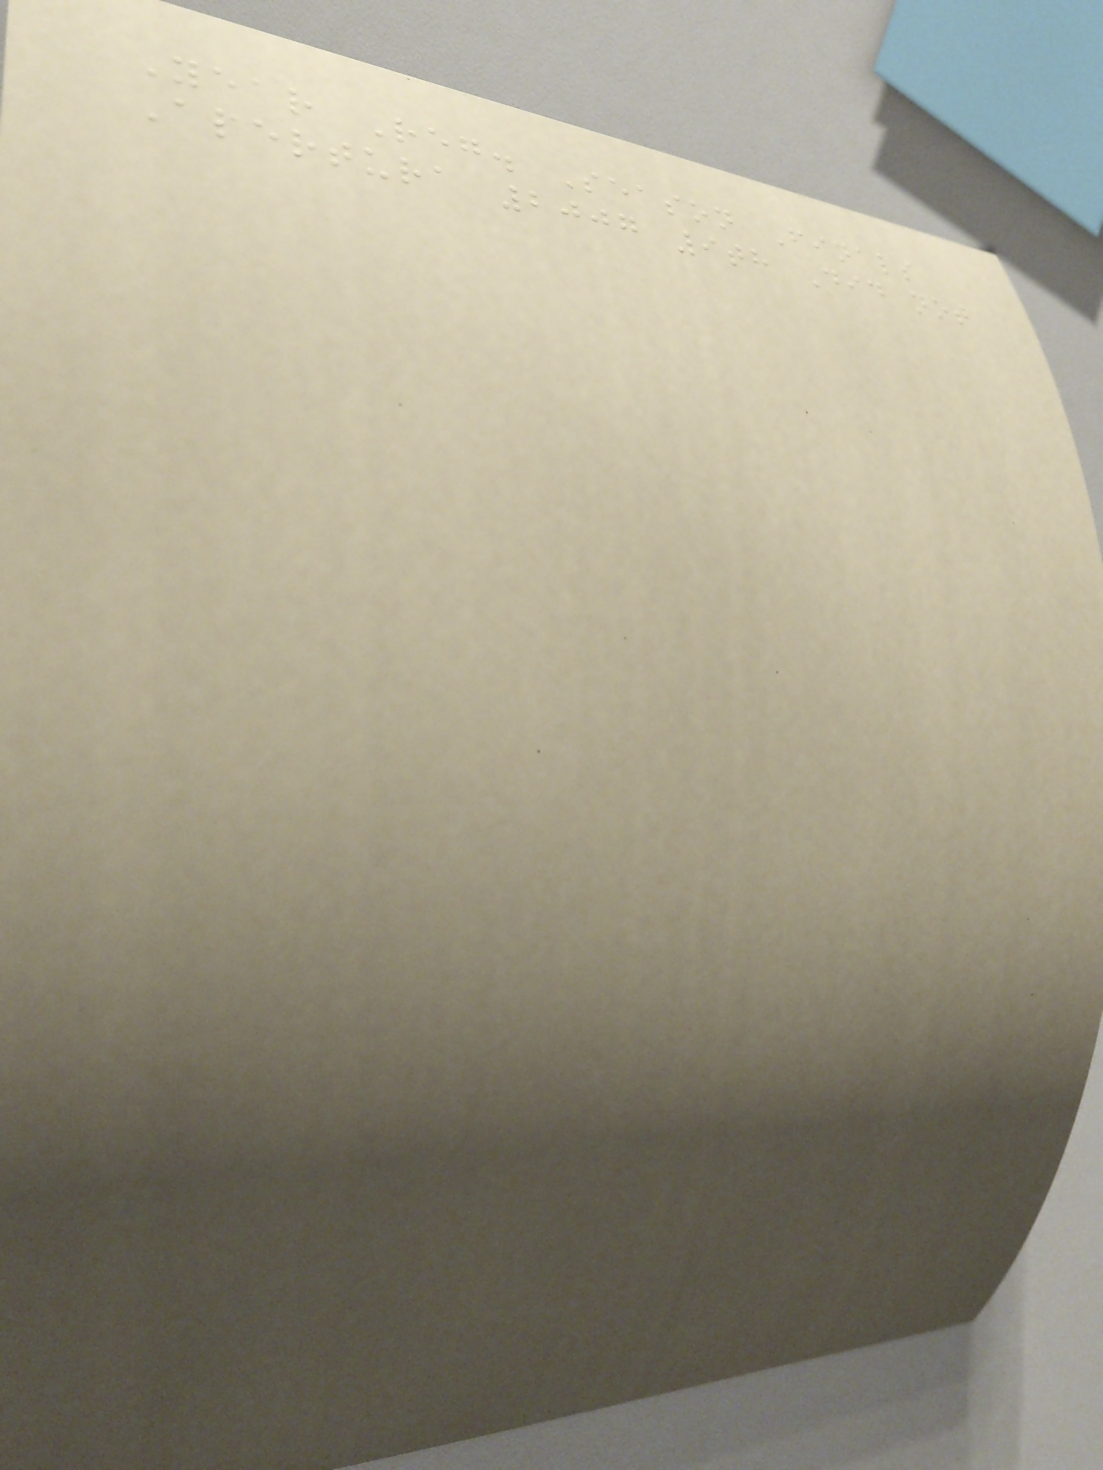Year Reg. Season Finals
Apertura 2007 9th Did not
